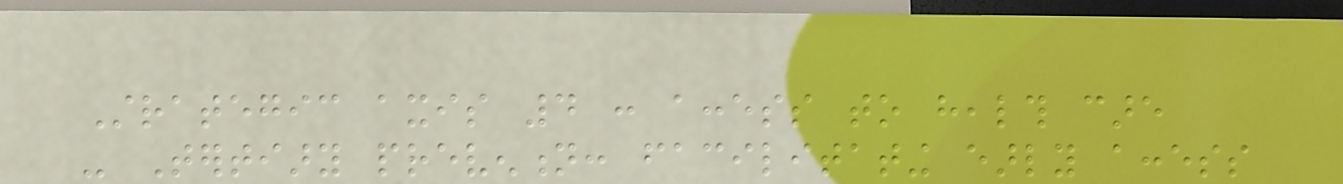Strategic axis 4 : access to health care
- Tertiary prevention: facilitating early access
